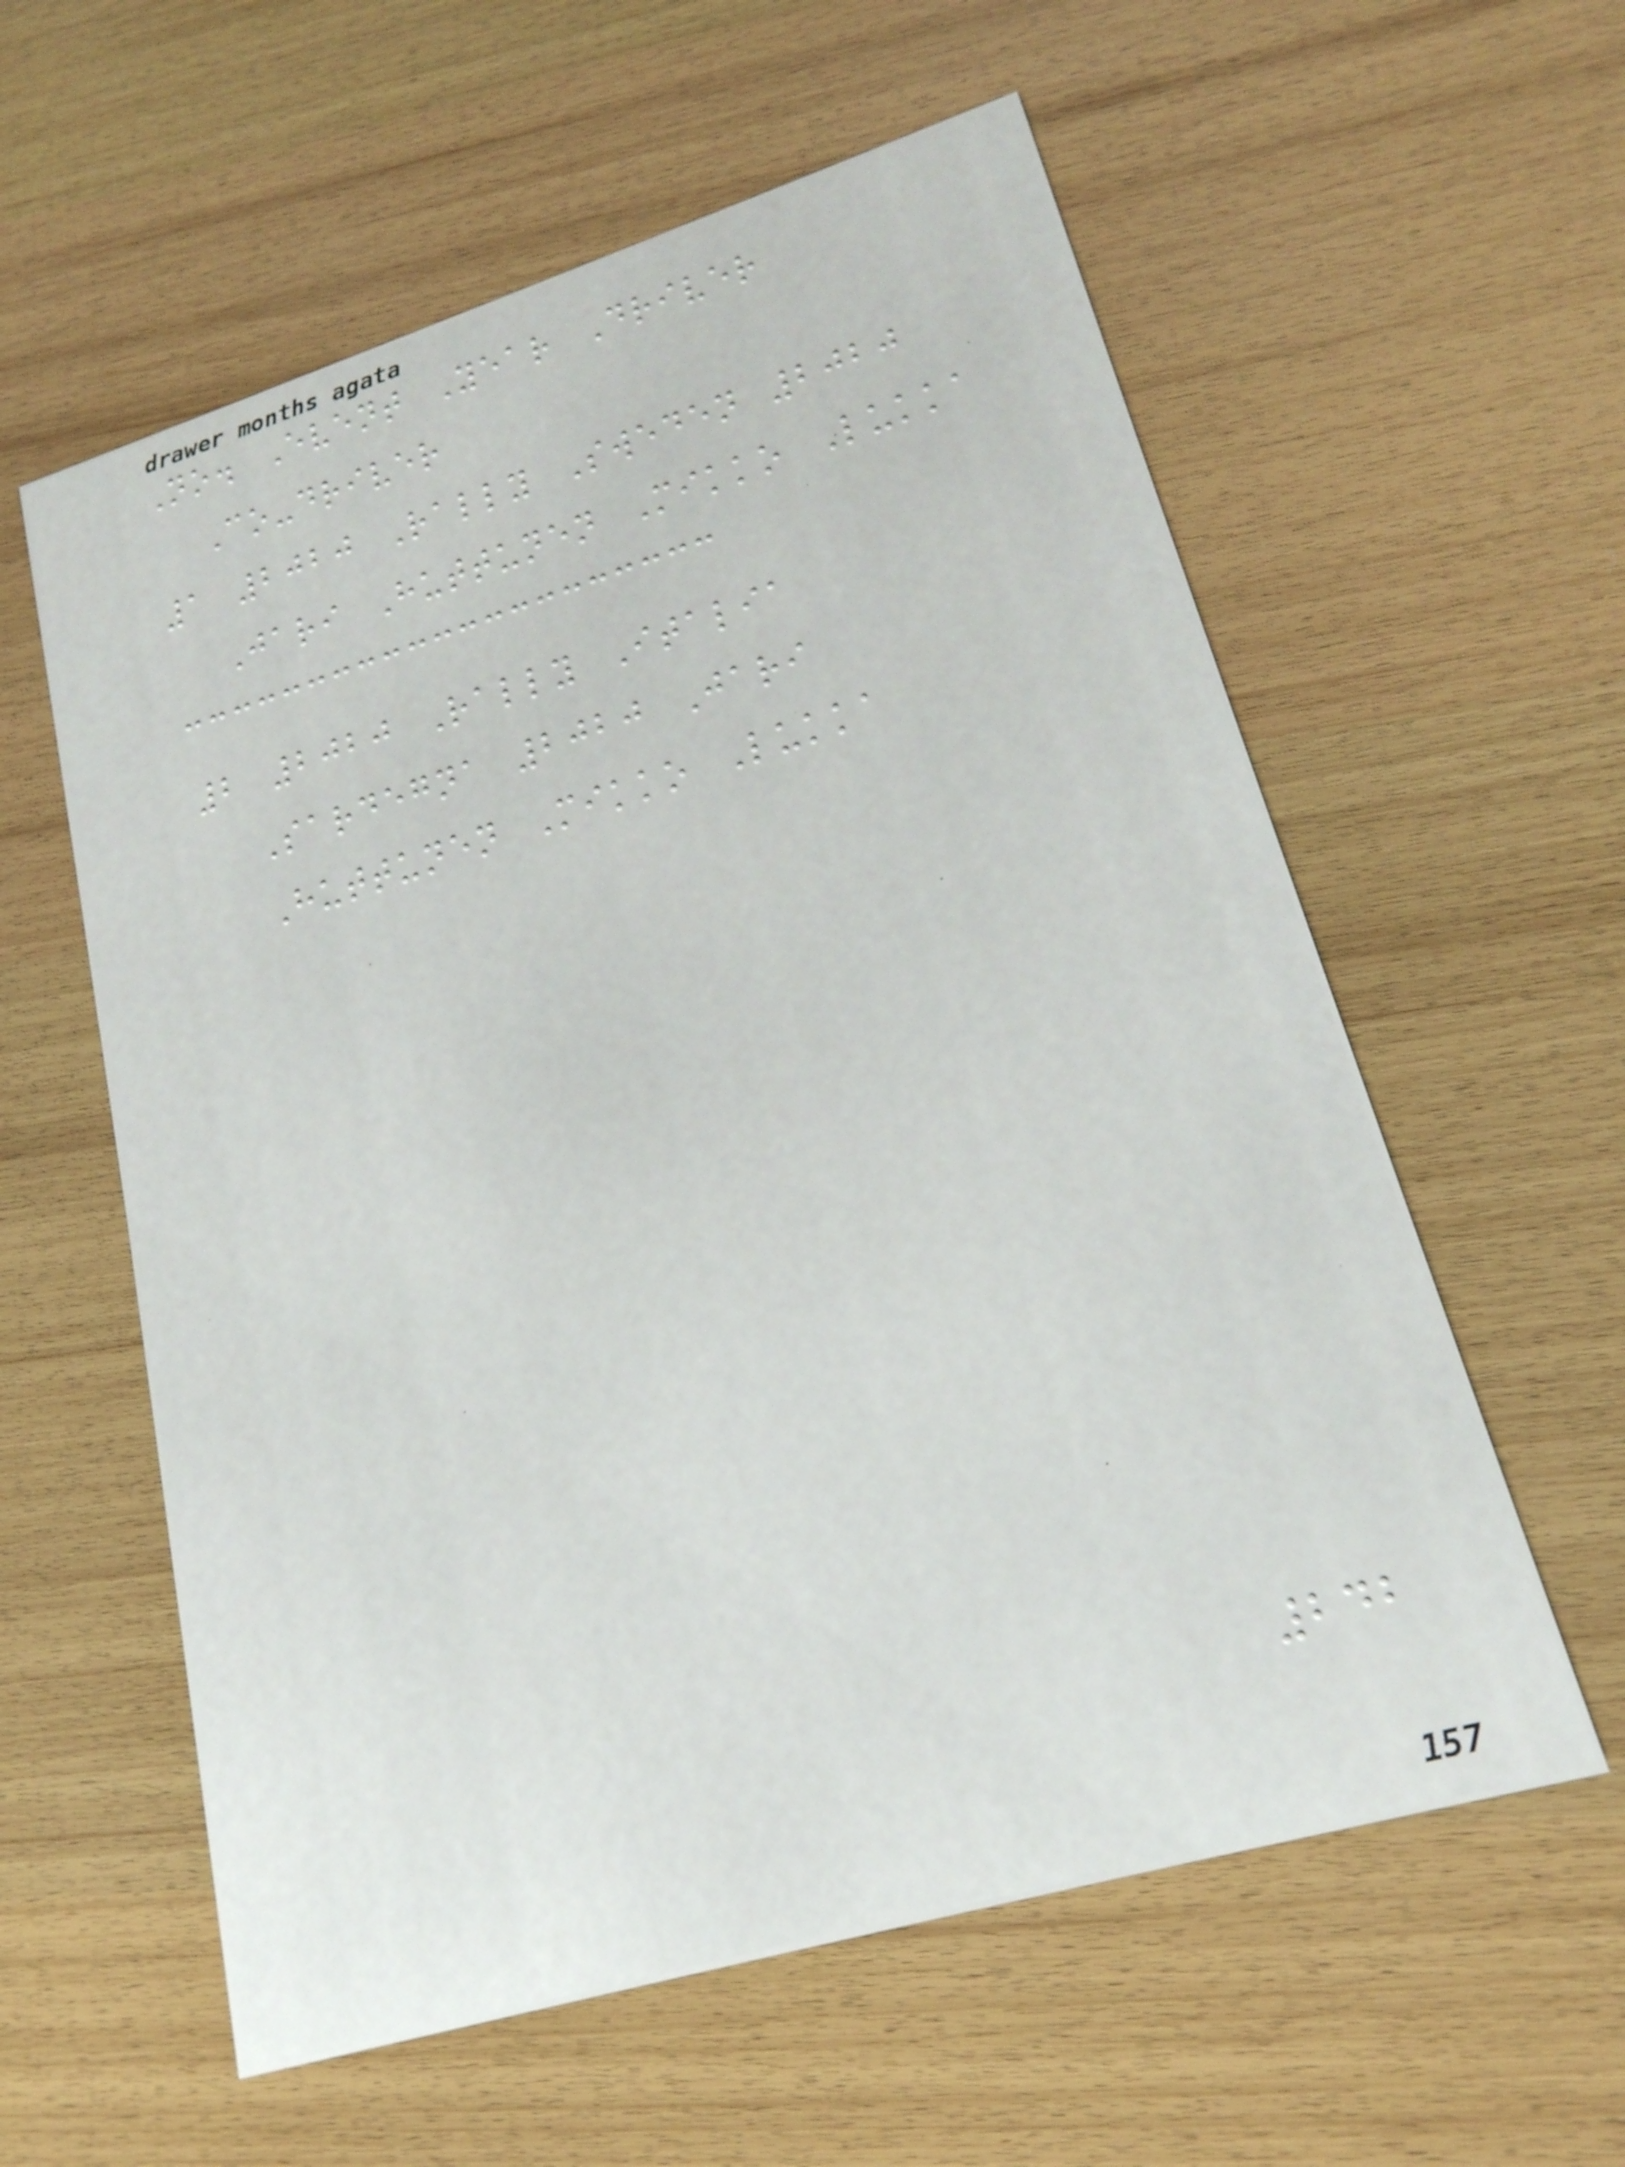No. Event Year Driver
Co-driver
1 2020 Rally Sweden 2020
Jari Huttunen Mikko Lukka
2 2020 Rally Italia
Sardegna 2020 Jari
Huttunen Mikko Lukka
242
